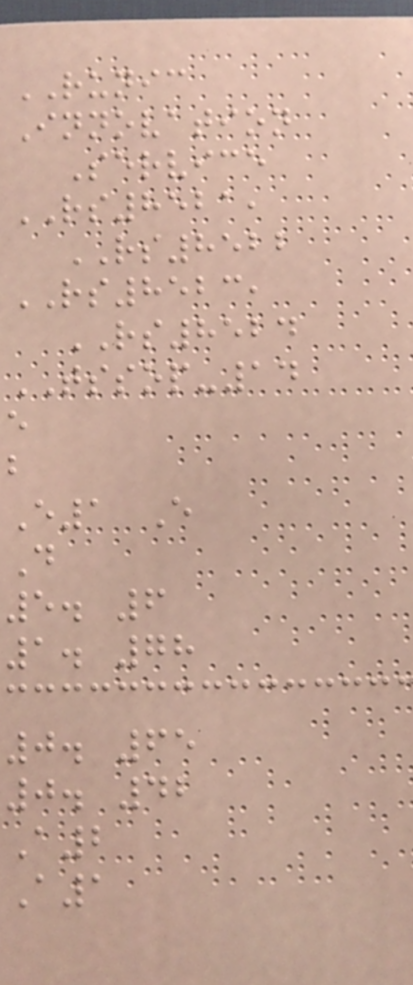RUNIC
Innovation
Service
RS8521,
RS8522
RS8523,
RS8524
TSSOP-14
e
b
E1 E
D
5. 6
1. 78
0. 65
0. 42
A2
A1
